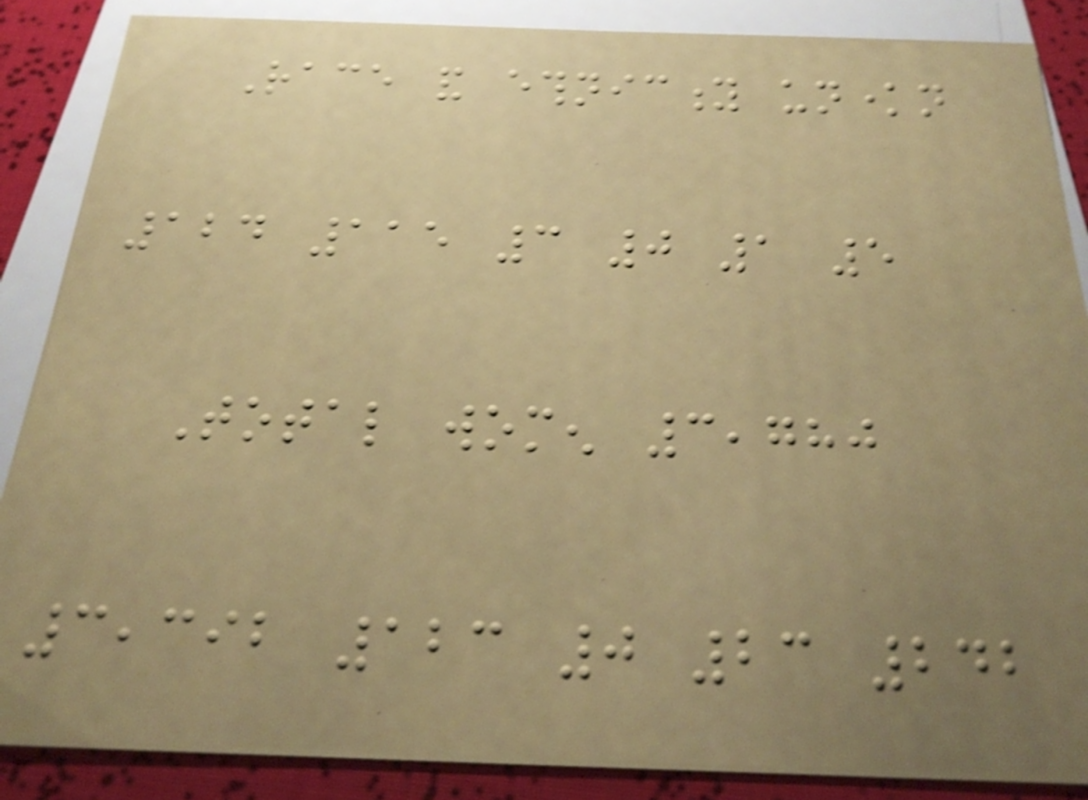Race and ethnicity unknown
124 115 3 0 1 5
Total women 3,780
3,392 123 0 23 242
